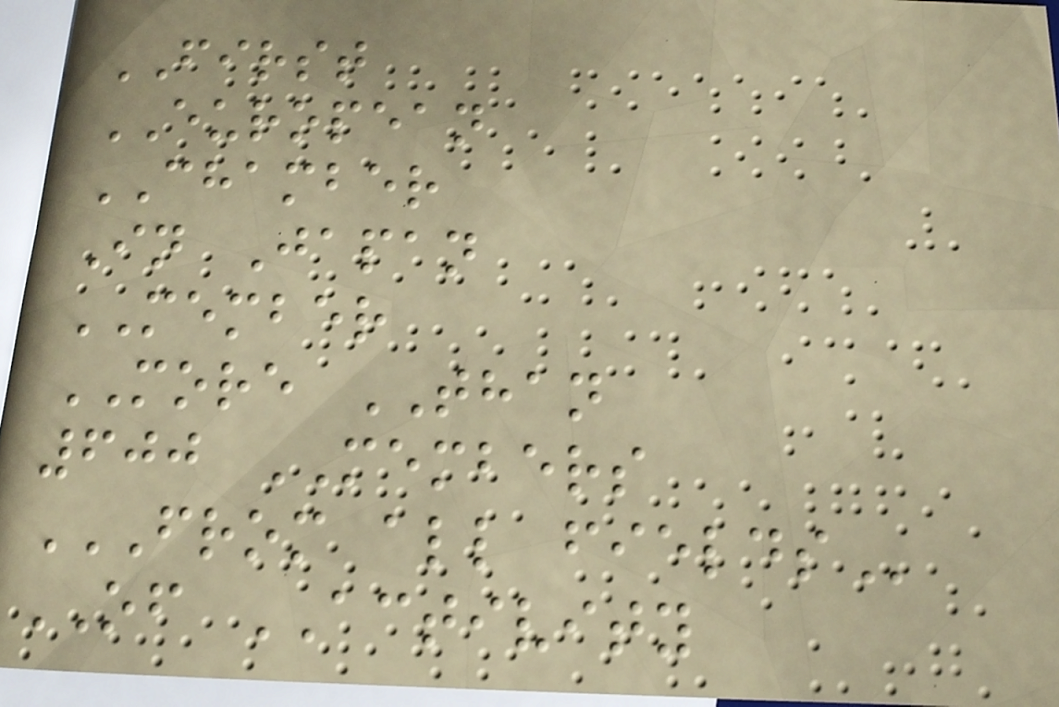FIRST
EUROPEAN
CHAMBER
In Japan
MEMBER
MORE THAN
600 MEMBERS
FROM ALL FIELDS
OF ACTIVITY
